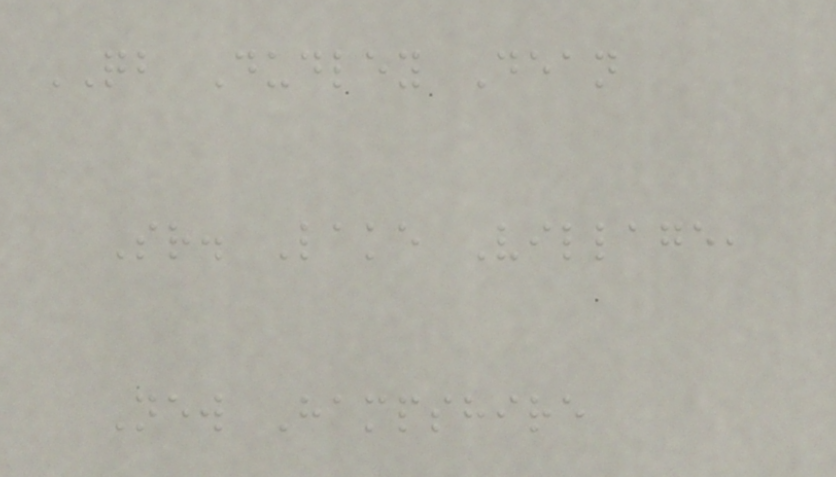QB Dudley Dean
Sr. Lake Village,
New Hampshire
